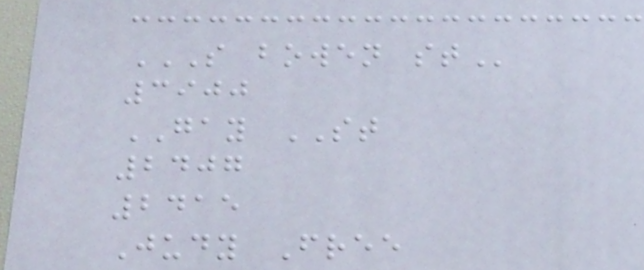S BOWEN ST
3900
GAY ST
2407
2415
Judy Free
